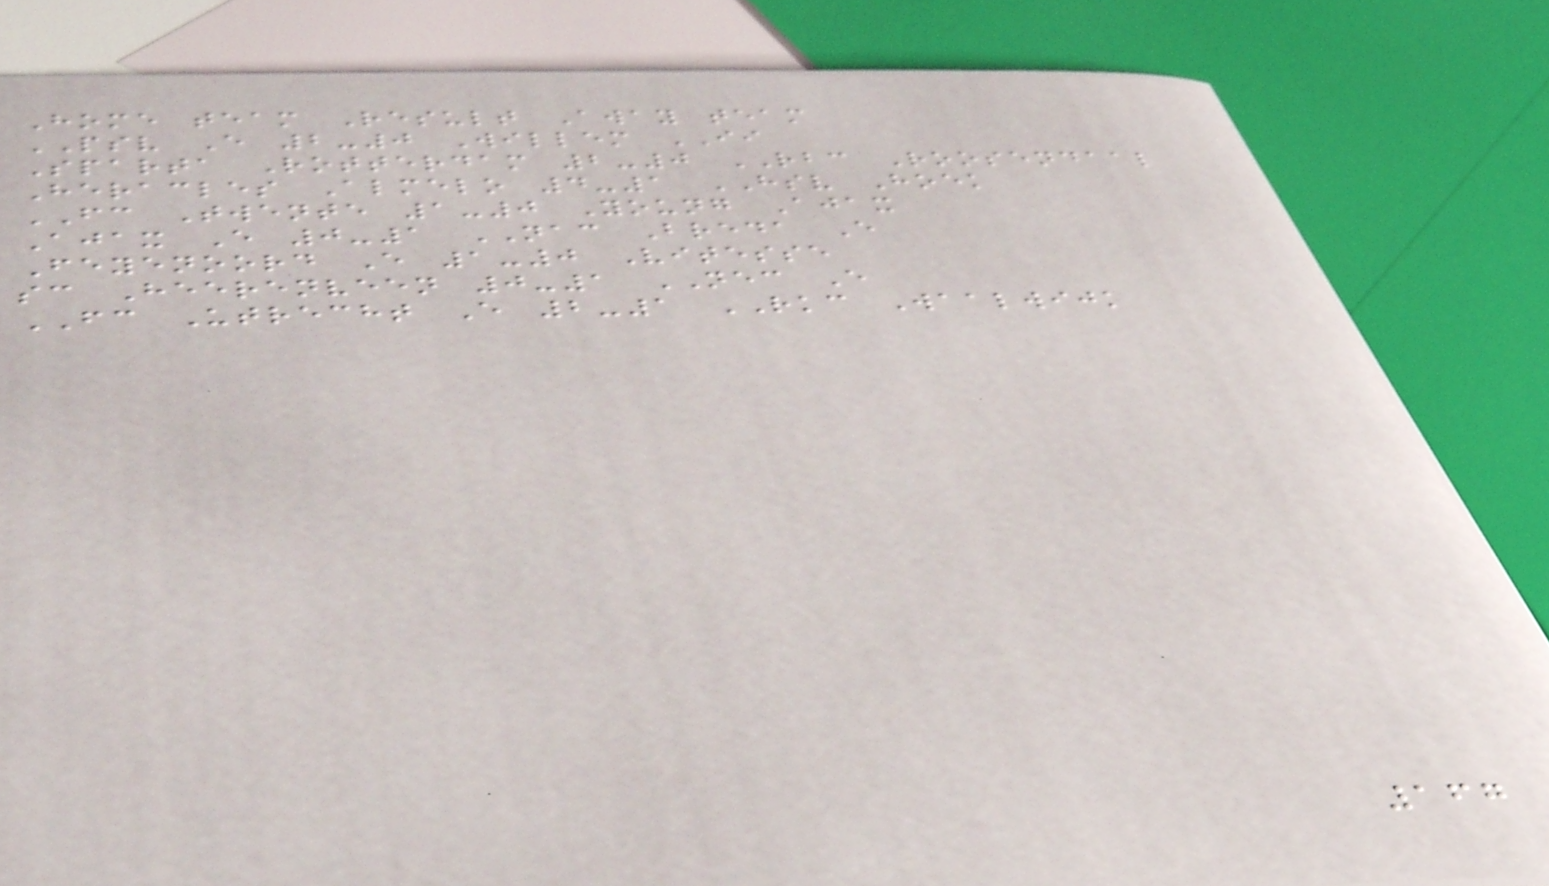Home team Result Away team
PSV E 2-0 Willem II
Sparta Rotterdam 2-0 RBC Roosendaal
Heracles Almelo 4-1 HSV Hoek
FC Twente 1-0 Young Ajax
Ajax E 0-1 NAC Breda E
Feyenoord E 1-0 Vitesse
sc Heerenveen 0-1 NEC E
FC Utrecht E 2-1 RKC Waalwijk
167
